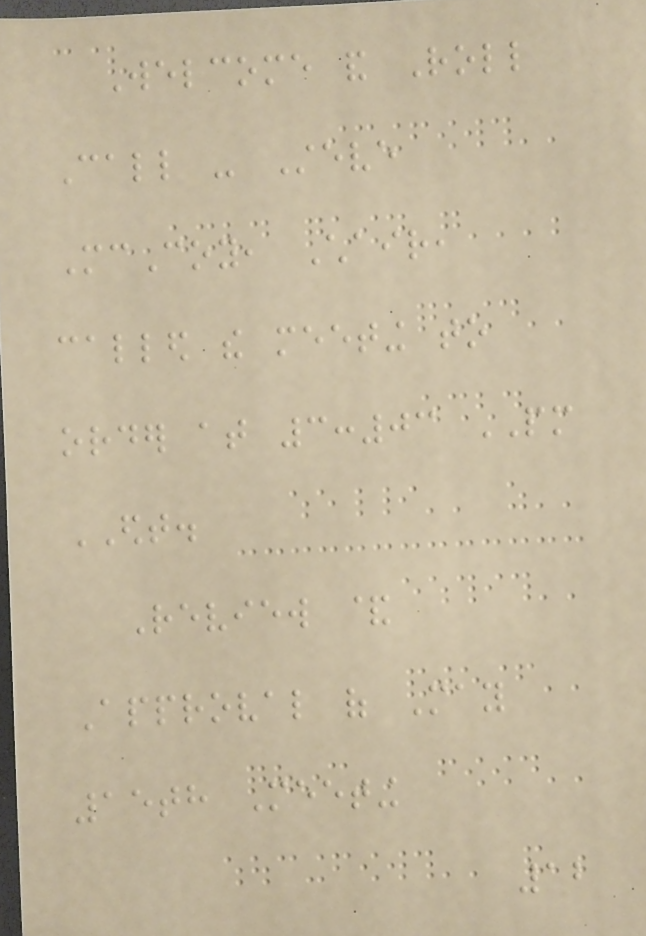Welcome and Roll
Call - Steve
McCoy, Chair,
called the meeting to
order at 3:03 PM
EDT.
Review &
Approval of May
15th Meeting
12
